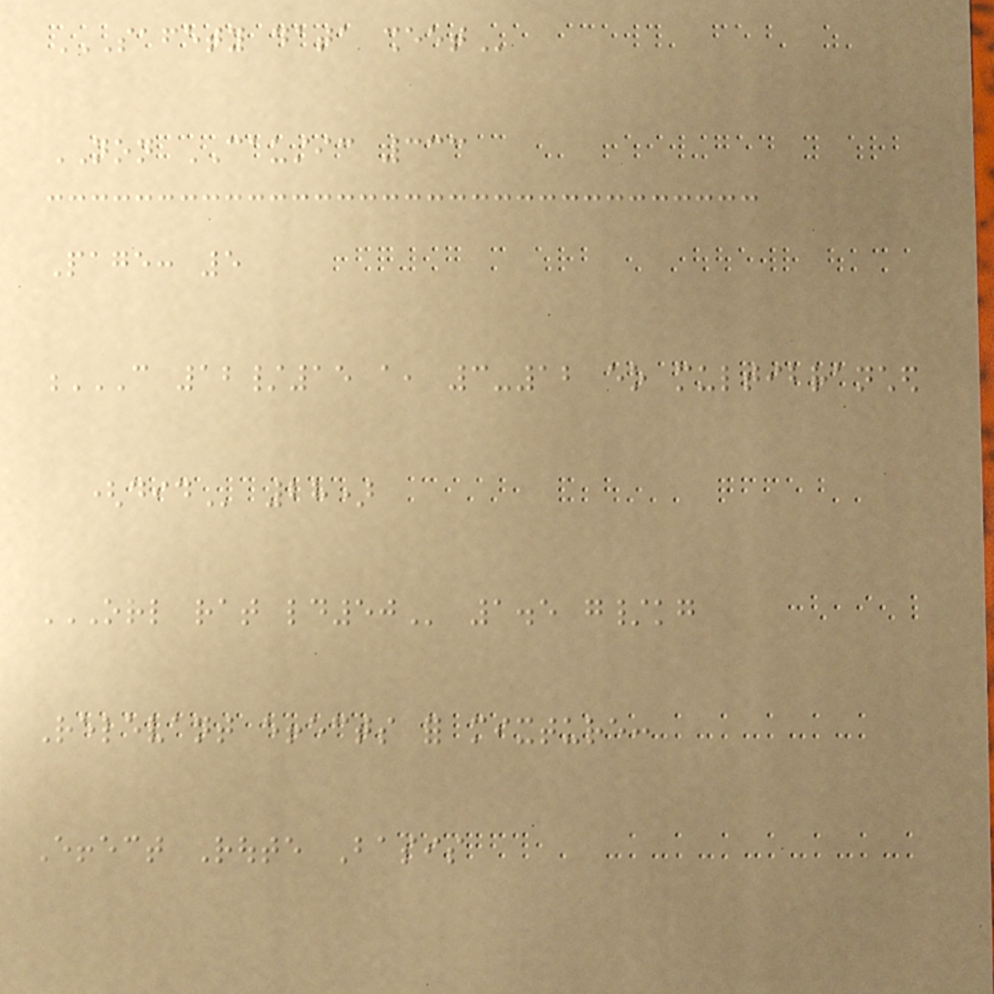SAFETY DATA SHEET
NON CAUSTIC 333
Page: 5
C 12/15 A, 3-12 EO MULTIBRANCHED
(DID 28)
ORL RAT LD50 1.5 g/kg
Relevant effects for mixture:
Effect Route Basis
